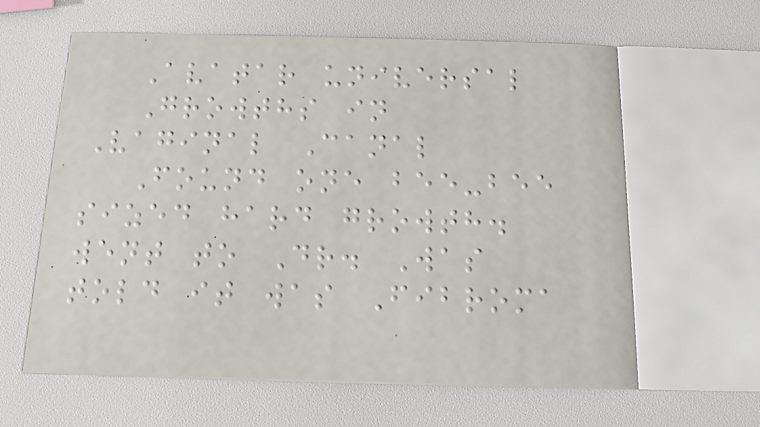Avatar universal
Growths in
Vaginal Canal
Found one bee-bee
sized hard growth.
went to Dr. Was
told it was Fibroma
